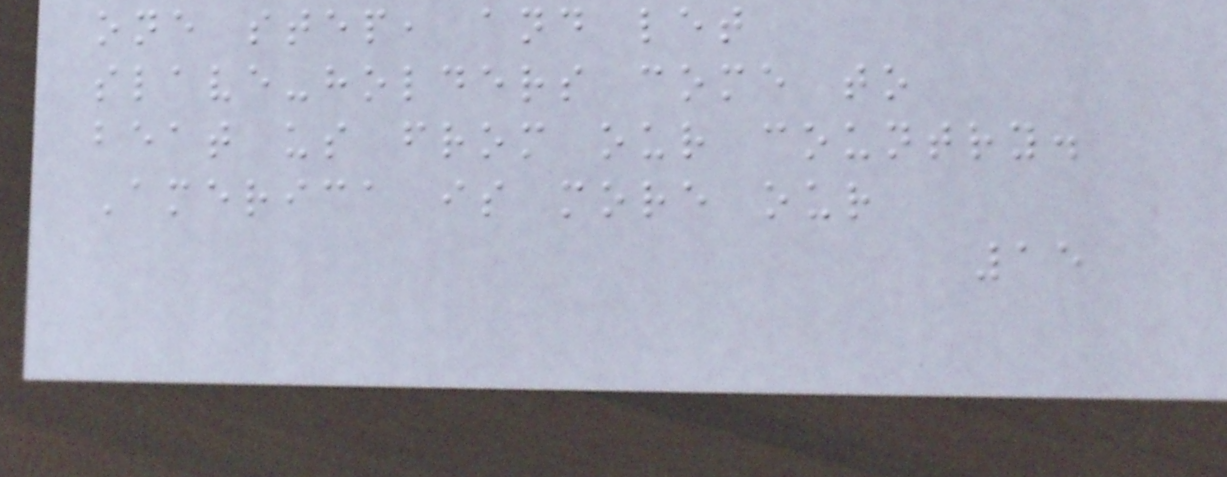one step, and let
slave-holders come to
beat us from our country.
America is more our
15
